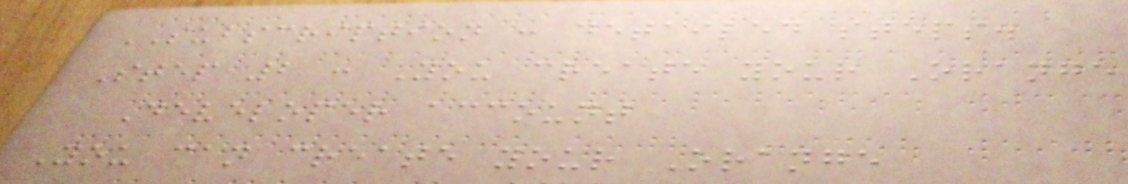SUBSCRIPTION : detailed steps.
Step 2 : You create your Orange
Developer account
You can create your Orange
